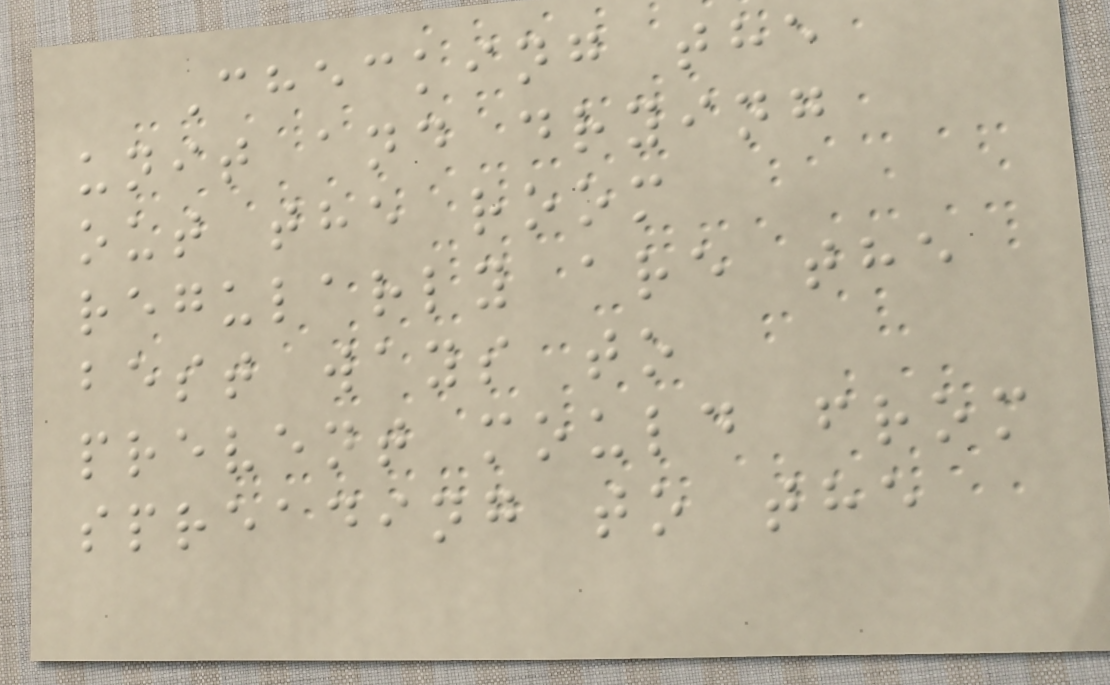Checking the
unit and drying
out the room
regularly are the
best ways to
prevent mould from
spreading to the
